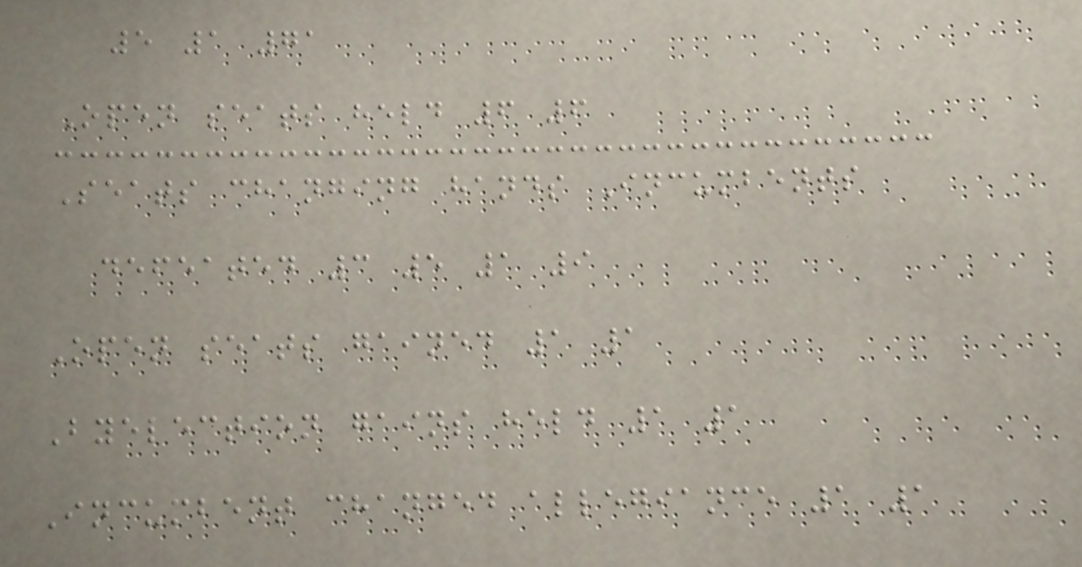5 1 71
Open seats held 6 6
Seats changing hands Incumbents
defeated 3 5 1 9
Open seats gained 1 1
Byelection gains held 1 1
Incumbent changed allegiance 1 1
